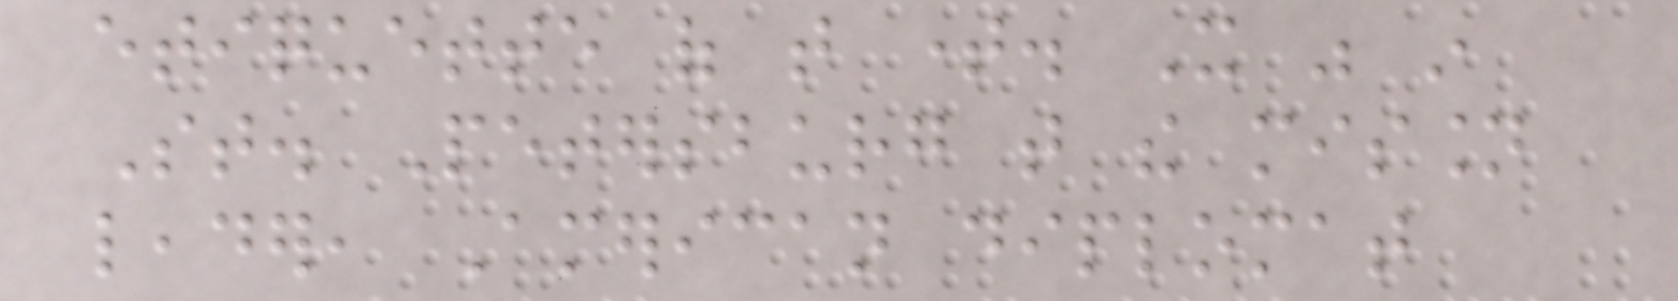etiquette of that time. It was in
St. Petersburg that the mission
leader, American diplomat
